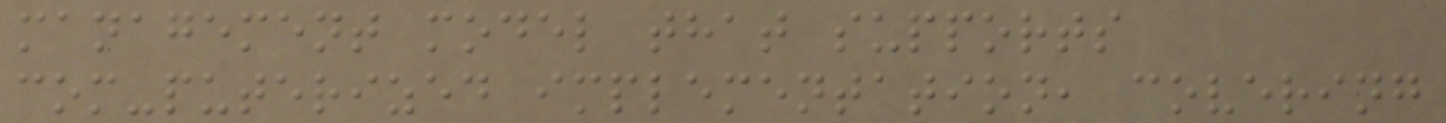management model that supports
com-puterized implementation, covering
